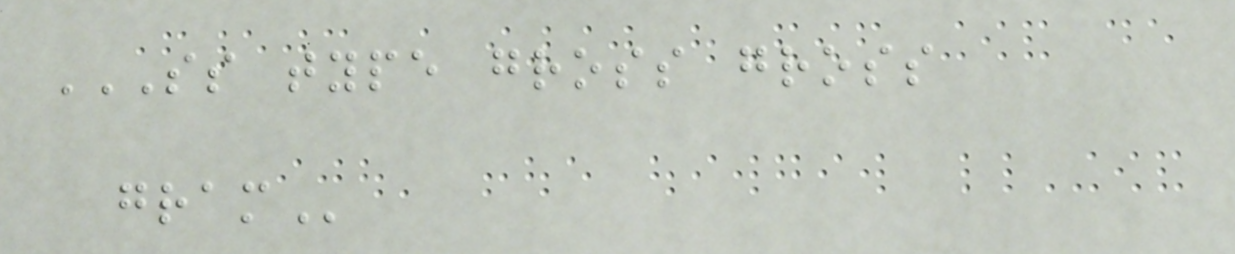SS TYPE GROSS GROSS
GRAM
